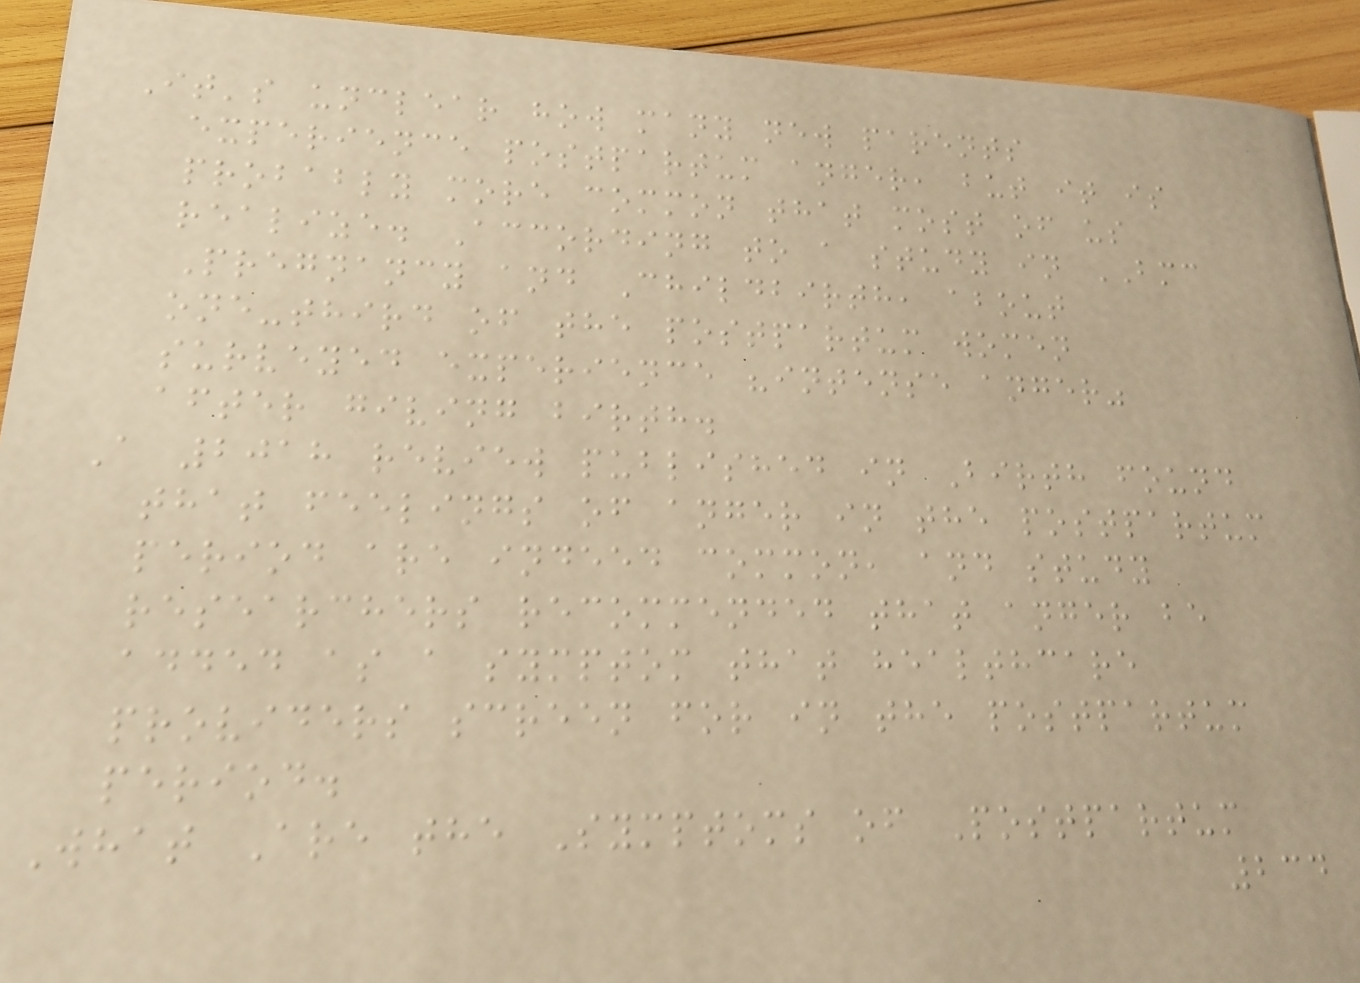It's unclear how many new parents
experience postpartum anger, but it is
probably more common that most of us
realize. According to a study in BMC
Pregnancy and Childbirth, about
one-third of the postpartum women
surveyed experience "intense anger"
after giving birth.
A 2018 review published in Birth found
that feelings of anger in the postpartum
period are indeed common, and study
researchers recommended that anger be
added as a symptom that healthcare
providers screen for in the postpartum
period.
What Are the Symptoms of Postpartum
234
